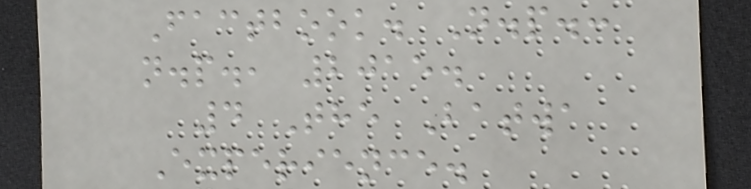Factbook. N.p.:
n.p., 2015.
4 The Batwa
Experience.
